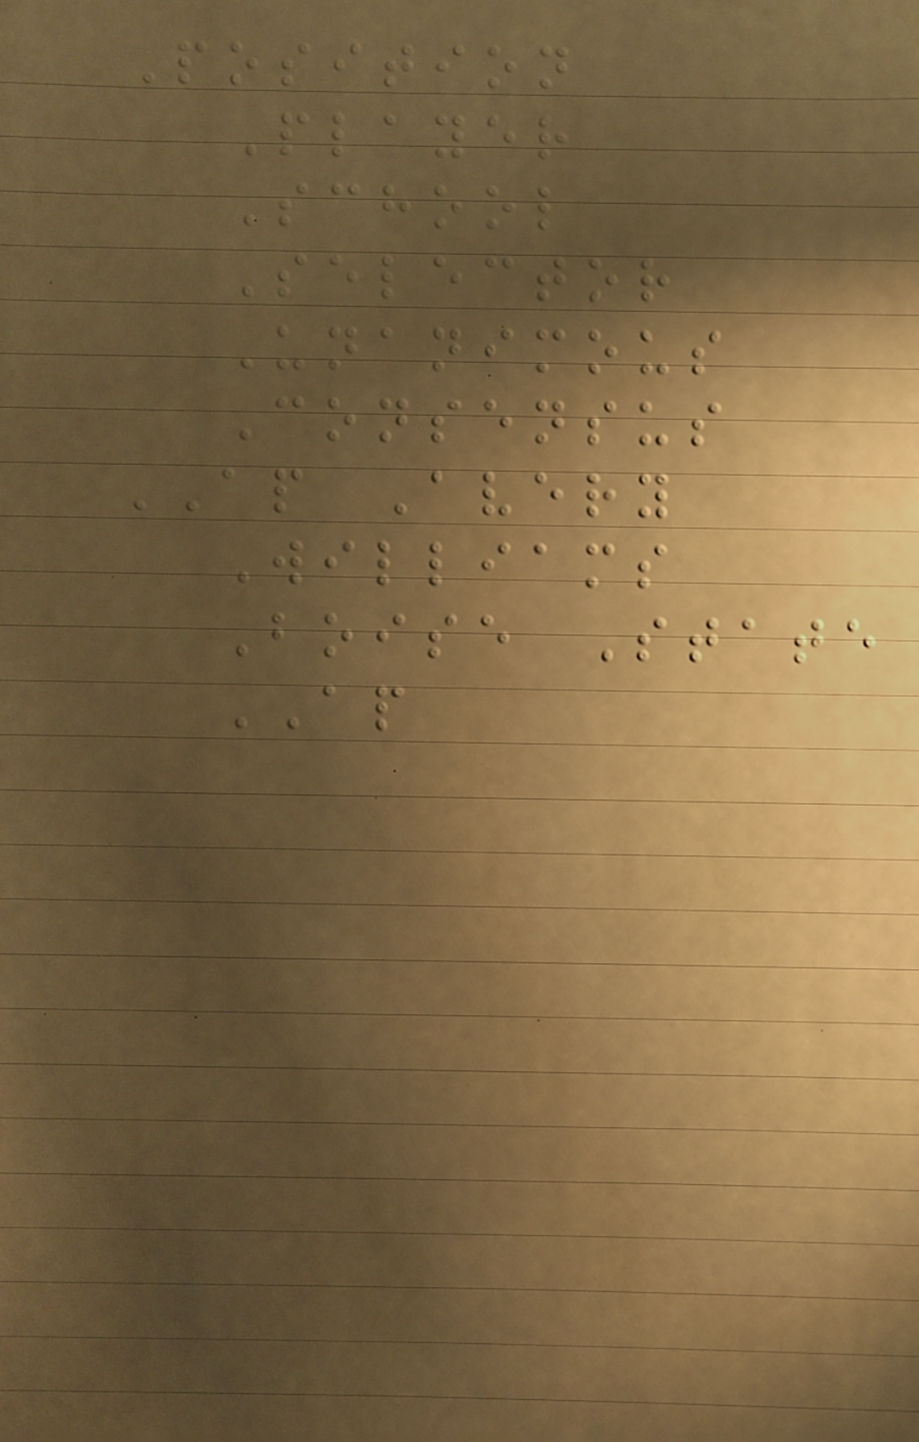Position
Player
School
Selector
Unanimous
Consensus
AP Avery
Williams
Boise State
AP
